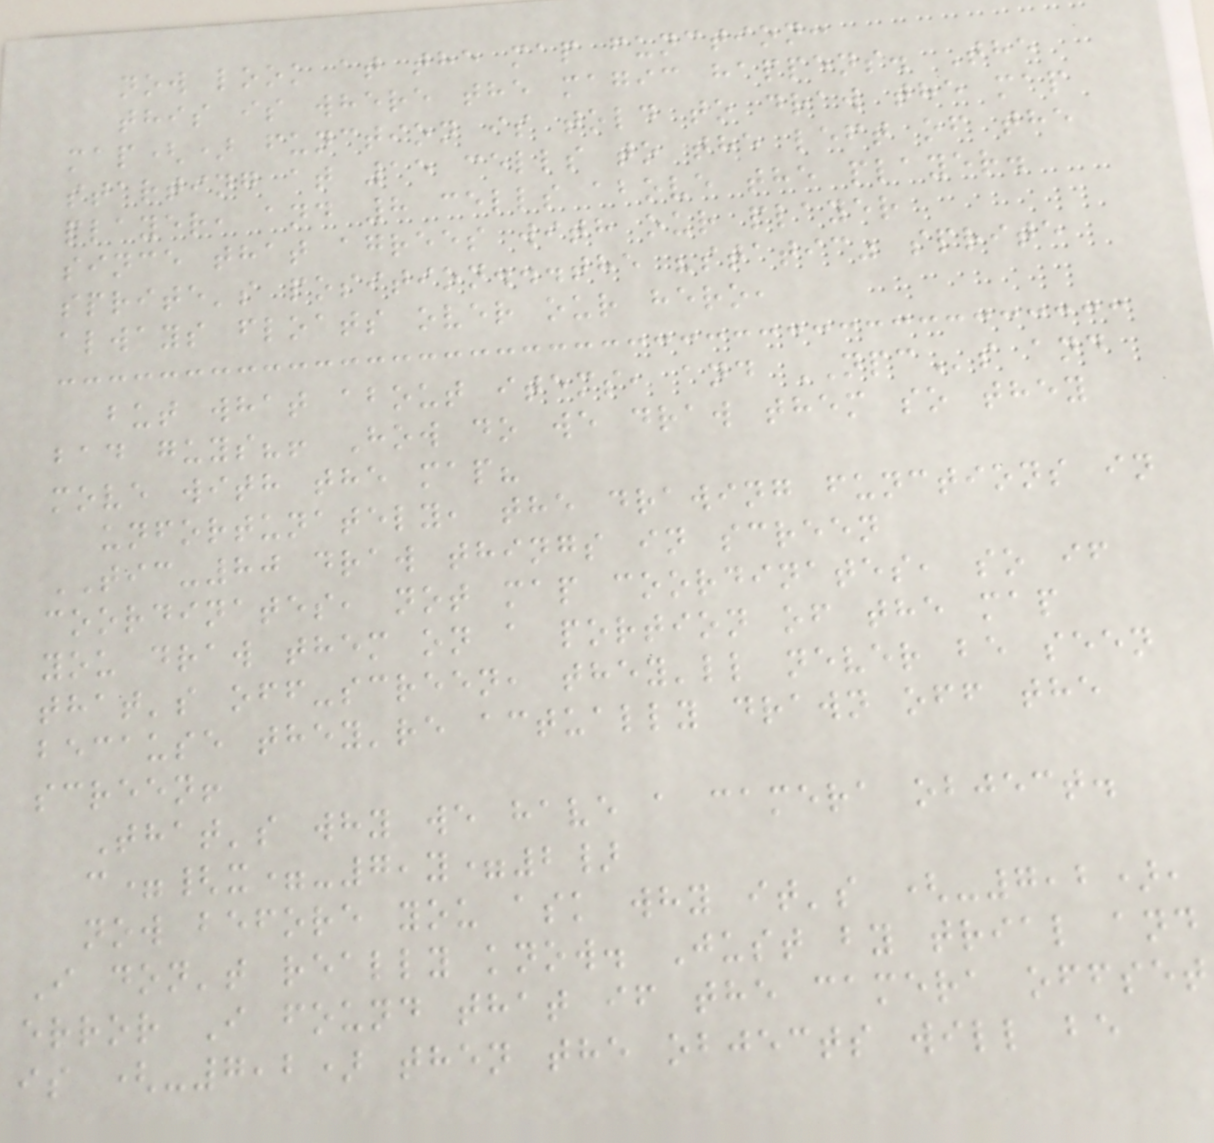now look at the map function:
this is where the magic happens. The
map() function is told to draw the map
starting at 15 cells to the left of the
player, and 8 cells above the player.
since that agrees with our player
sprite's position...the "static" sprite
always floats over our hero,
but what about items, and NPCs and
bad guys?! How do we draw them so they
move with the map?
unfortunately, the drawing functions in
TIC-80 draw things in screen
coordinates, not map coordinates, so if
you draw them on a portion of the map
that's off-screen, they'll never be seen
because they're actually drawn off the
screen!
That's why we have a camera object.
c={x=-7,y=2}
now before you ask why it's (-7,2),
I don't really know. Just by trial and
error I found that if the camera offset
is (-7,2) then the objects will be
